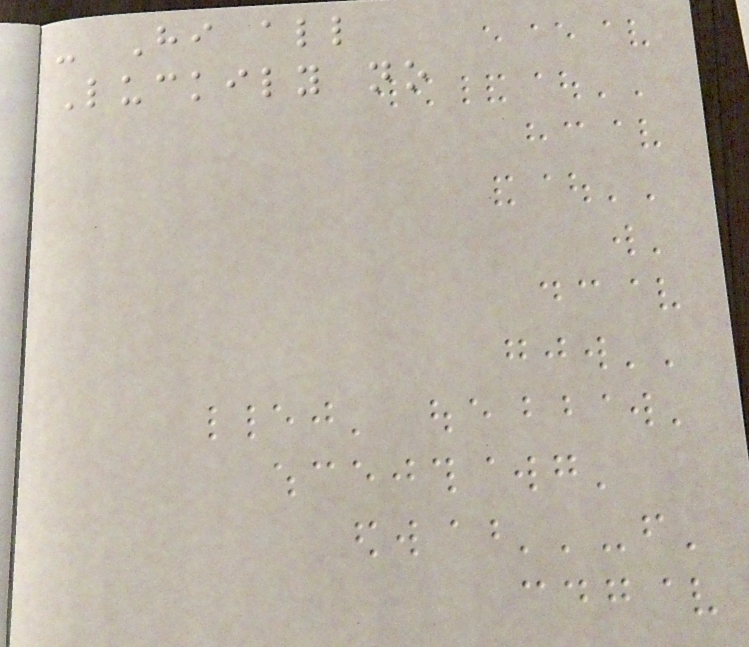- Hi all
Luckily no
